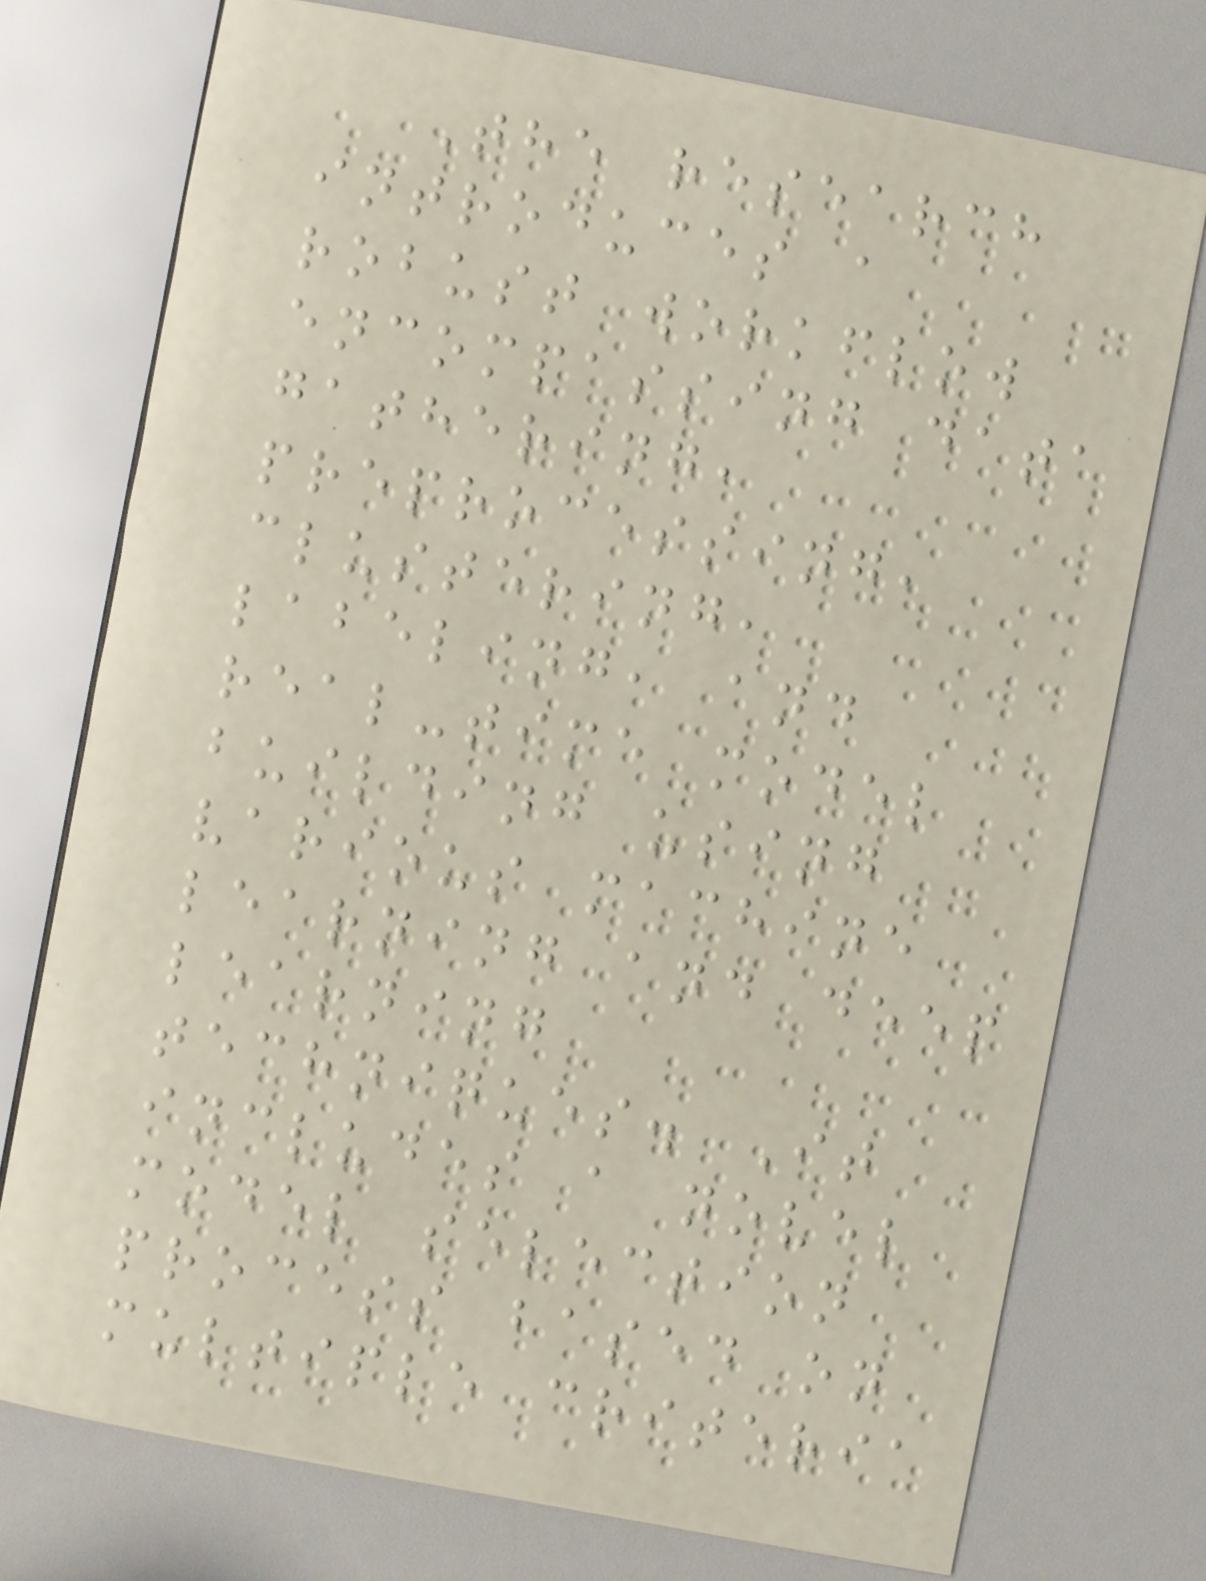The research
introduces a
robust workflow
encompassing data
gathering,
preprocessing,
clustering,
labeling, and
real-time model
building using
various machine
learning and deep
learning
techniques. It
includes a novel
model selection
process based on
multiple criteria
